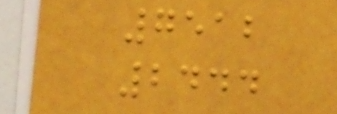7512
2444
